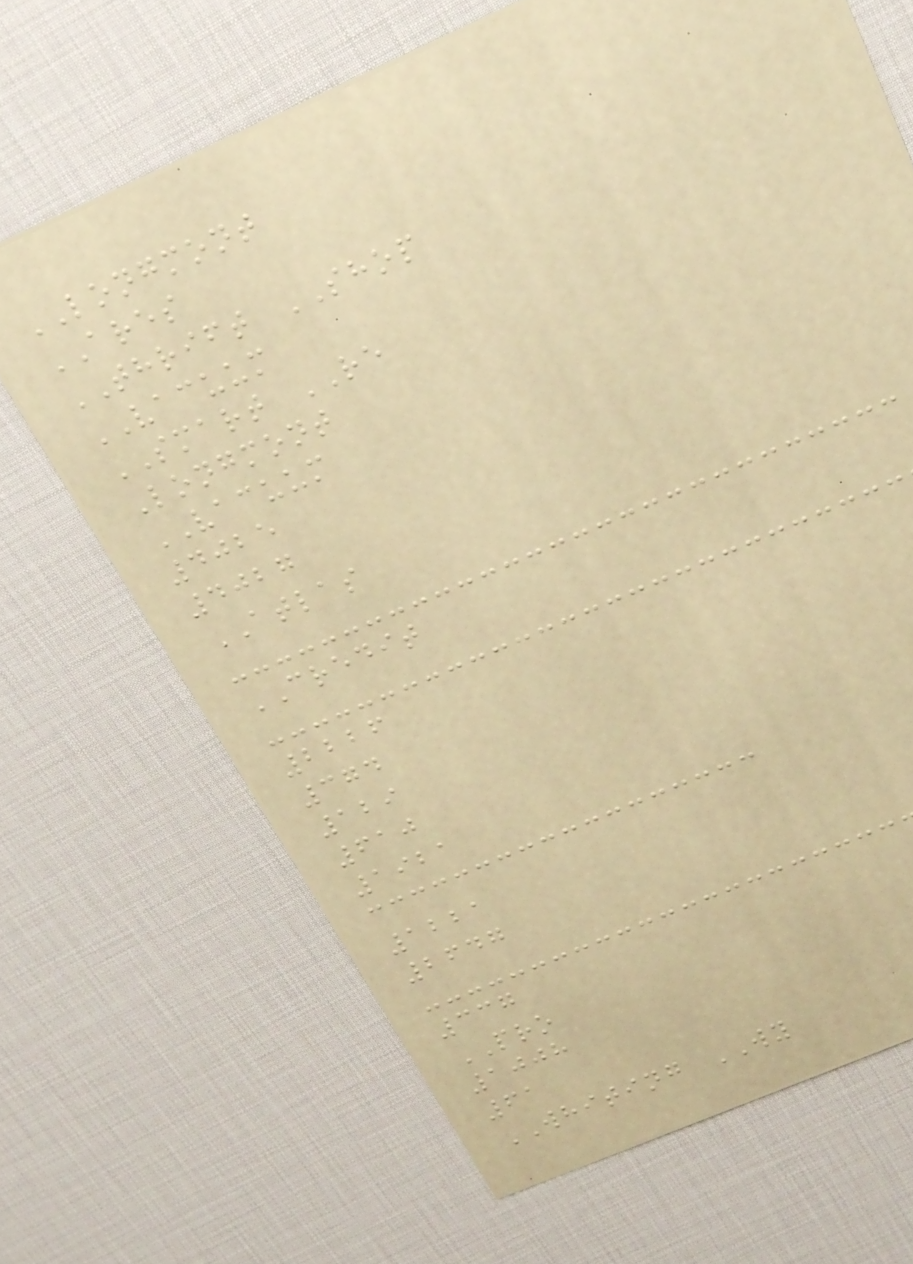LONGMONT
ARES
THRIFT SHOP
VACUUM
SMART RE
Longmont
VACUUM
4025
4027
ATLAS
CREDIT
2226
374
129
610
1921
1221
2647
337
PRO
1008
61
WHITING WY
